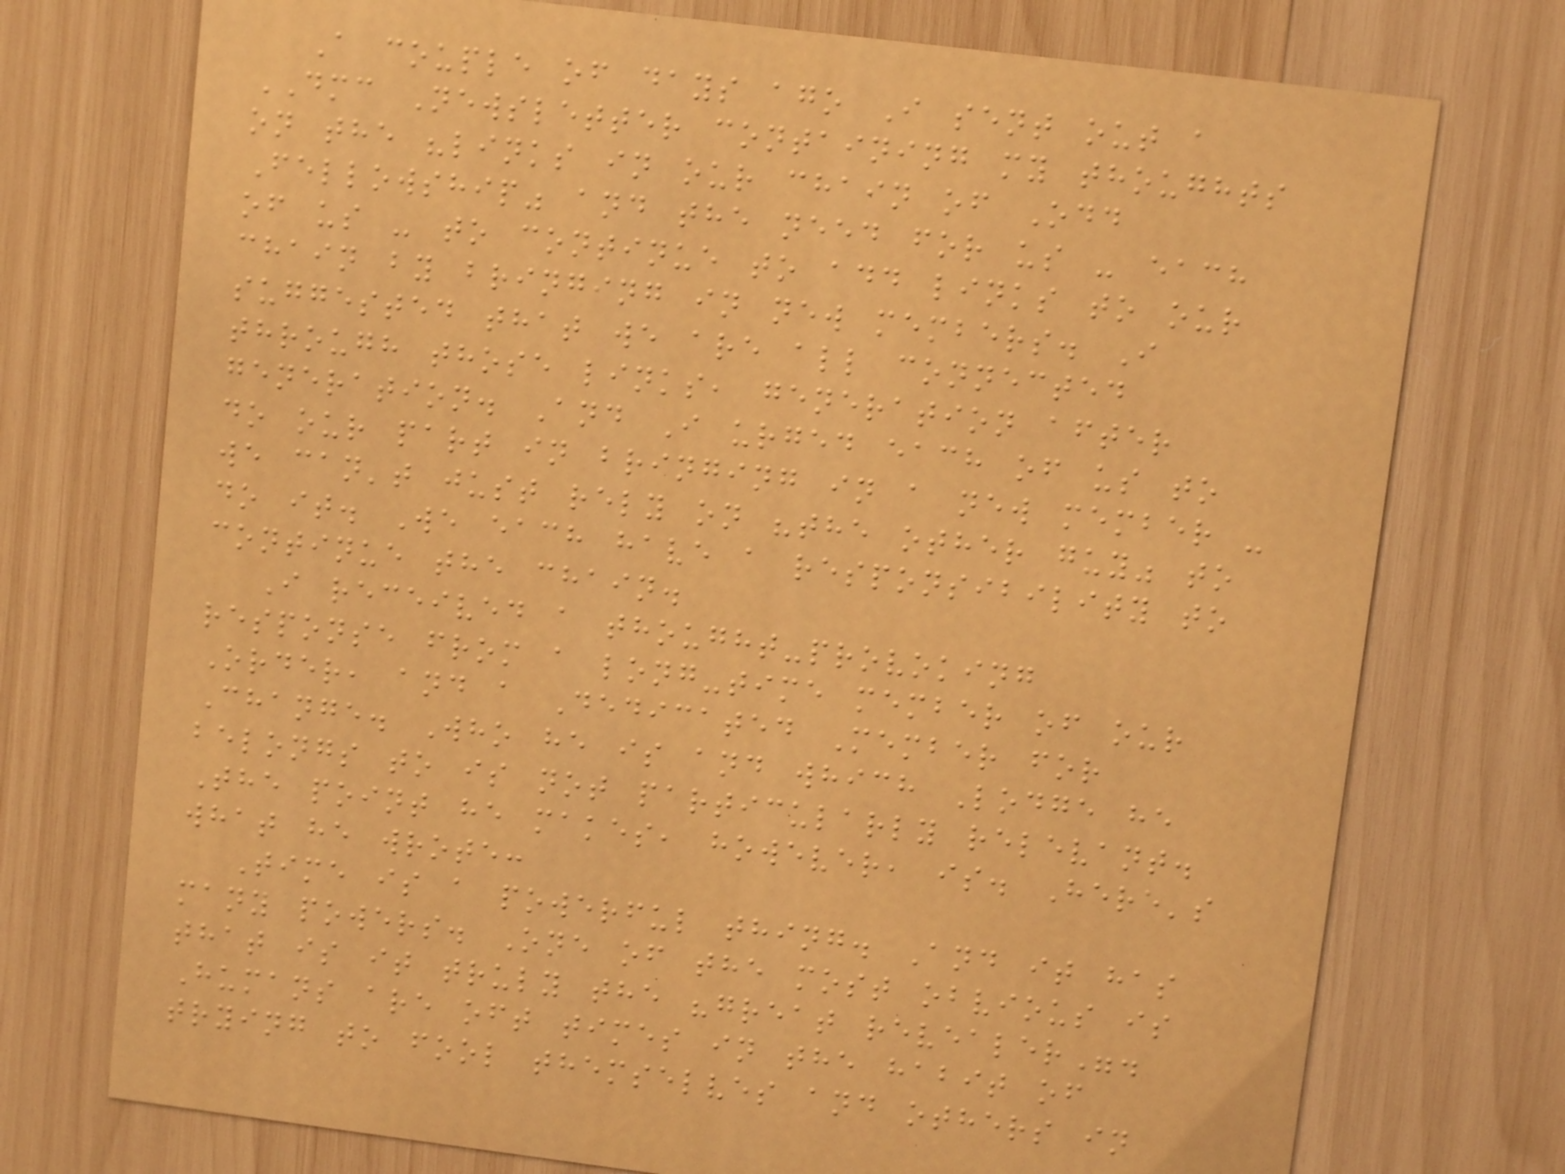A couple of days ago I sent out a
DMC Newsletter containing my thoughts
on the "links in our chain of Odd
Fellowship" and the need for us - each
of us - to continue to add links to our
chain by bringing in new members. I
suggested that we are all connected
through those links, generation after
generation. And I urged each of us to
do our part in bringing in a new member -
we can't just rely on "the other guy" to
do it. We each have a responsibility to
continue the chain.
I received a thought-provoking
response from a long-time member of our
Order, and a Dedicated Member for
Change. Who he is and which Lodge he
belongs to is not particularly relevant.
The point he makes, however, is. Here's
what he wrote:
Time is a powerful thing. And it has
many powers. One of the most obvious is
that is it truly the "great revealer".
Humans are oft times in the habit of
trying to fool themselves and others in
